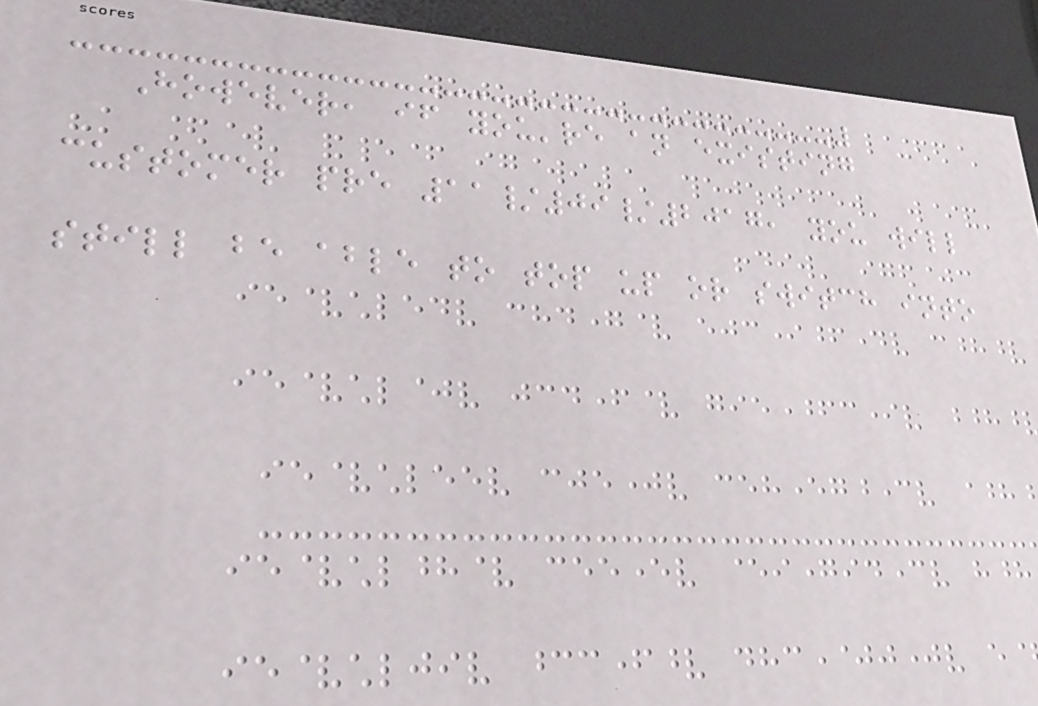However, if you're an existing
customer pre 11/09/2017, you will
still be able to top up or switch into
